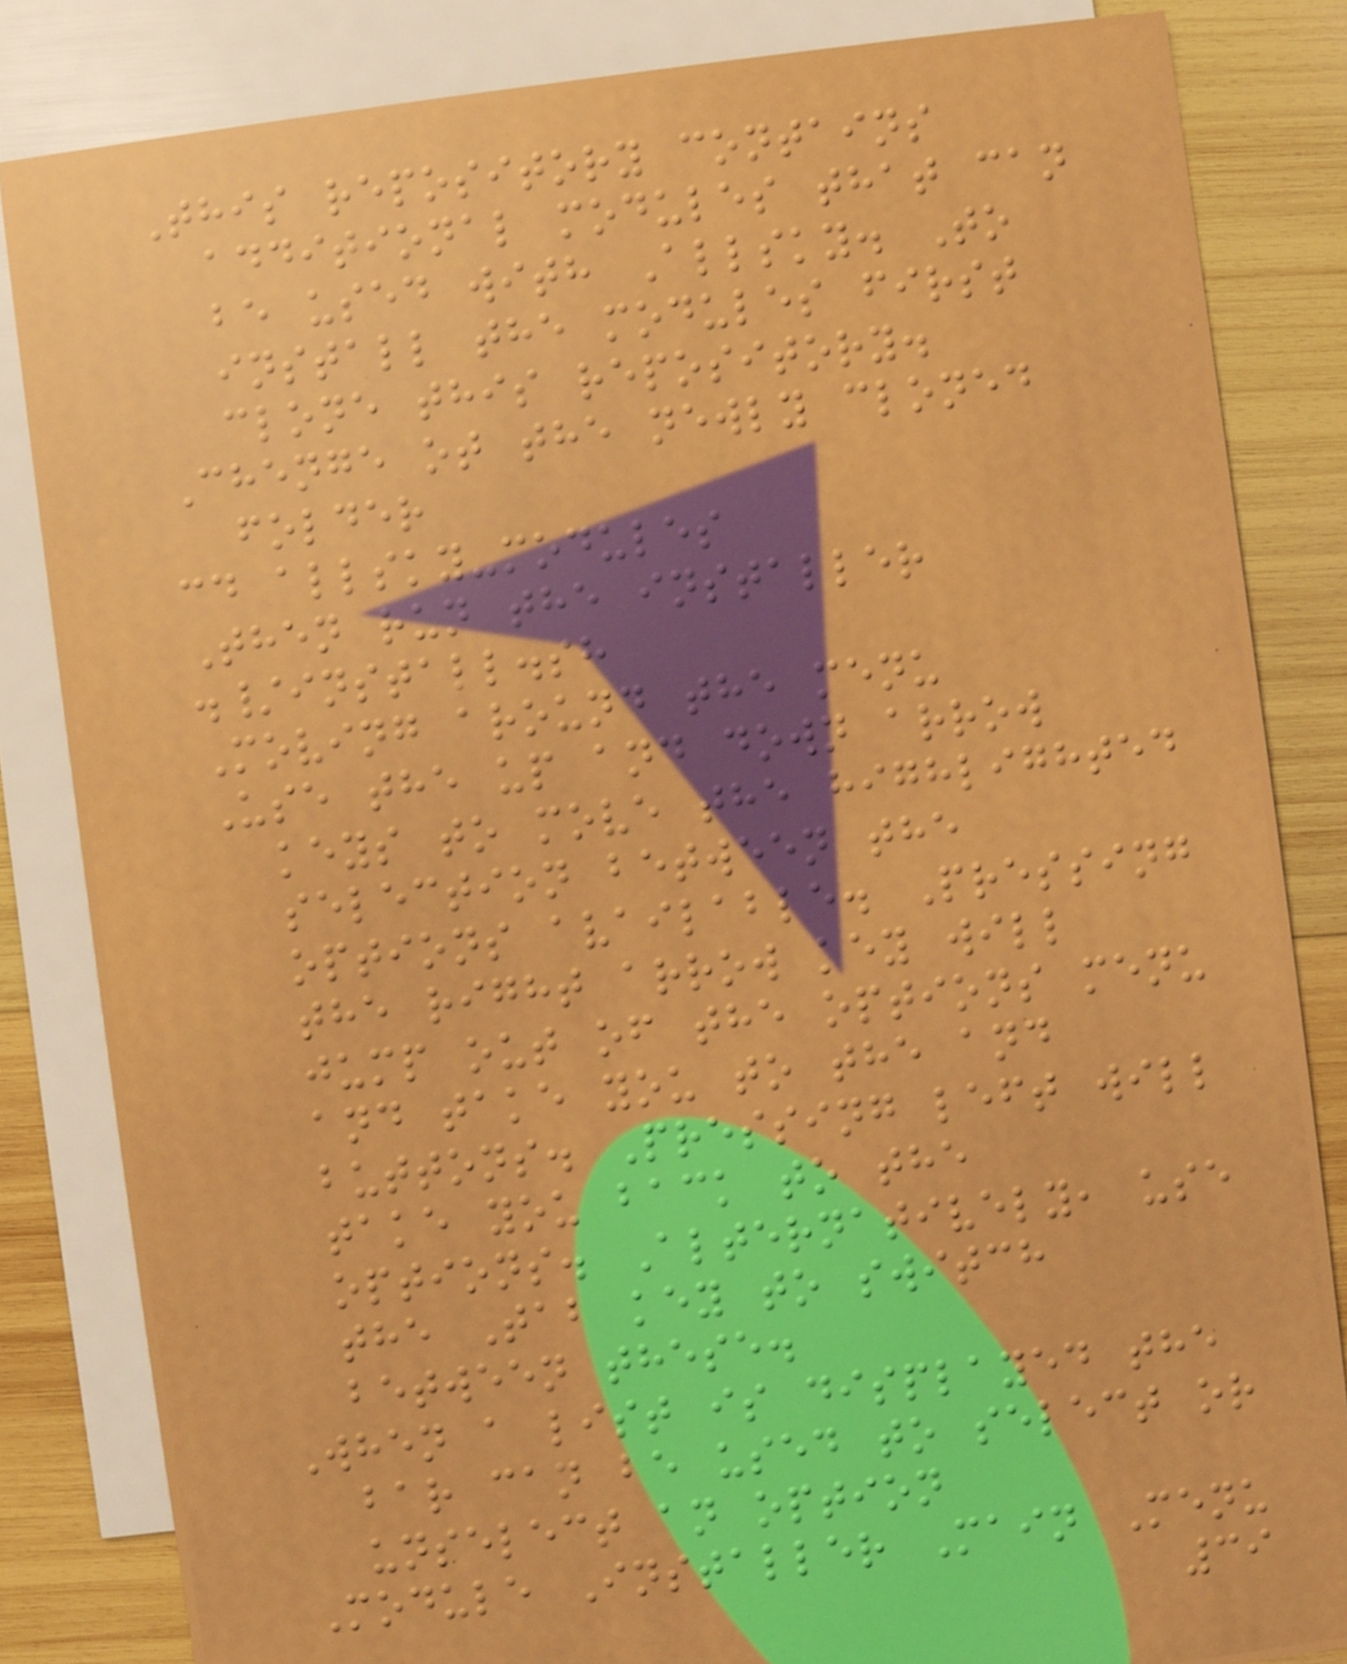This repository contains
additional modules that can
be used with Allsky. To
install the modules first
clone this repository.
Chenge ot the newly cloned
folder
cd allsky-modules
Then run the installer
./install.sh
Moving around the menu
Use the up and down arrow
keys to move the highlighted
selection between the
options available. Pressing
the right arrow key will
jump out of the options menu
and take you to the and
buttons. Pressing left will
take you back to the
options. Alternatively, use
the Tab key to switch
between these.
When a list is displayed the
bar can be used to select or
unselect an option
Module Installer Main Menu
39
